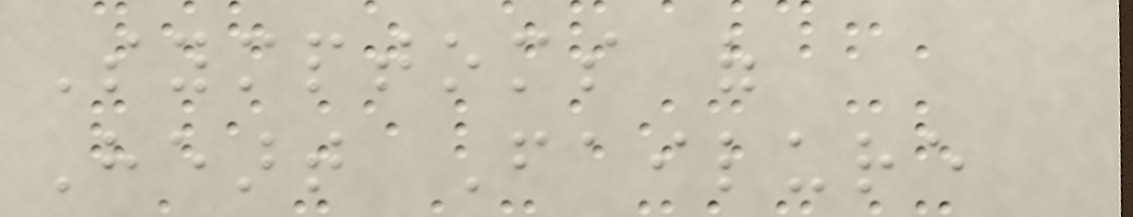Symptoms of
Heart Failure
